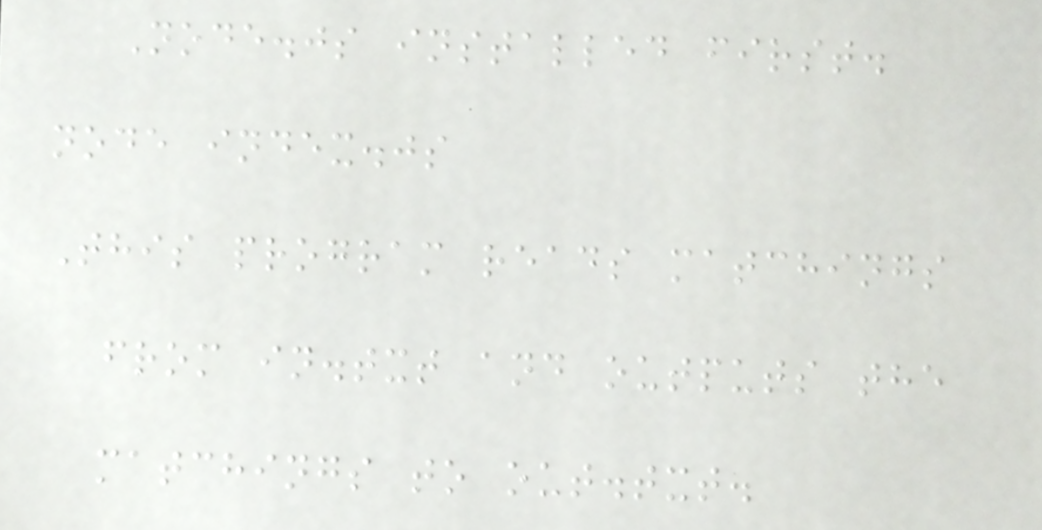Node.js installed first.
node index.js
This program reads matchings
from in.txt and outputs the
matchings to out.txt.
